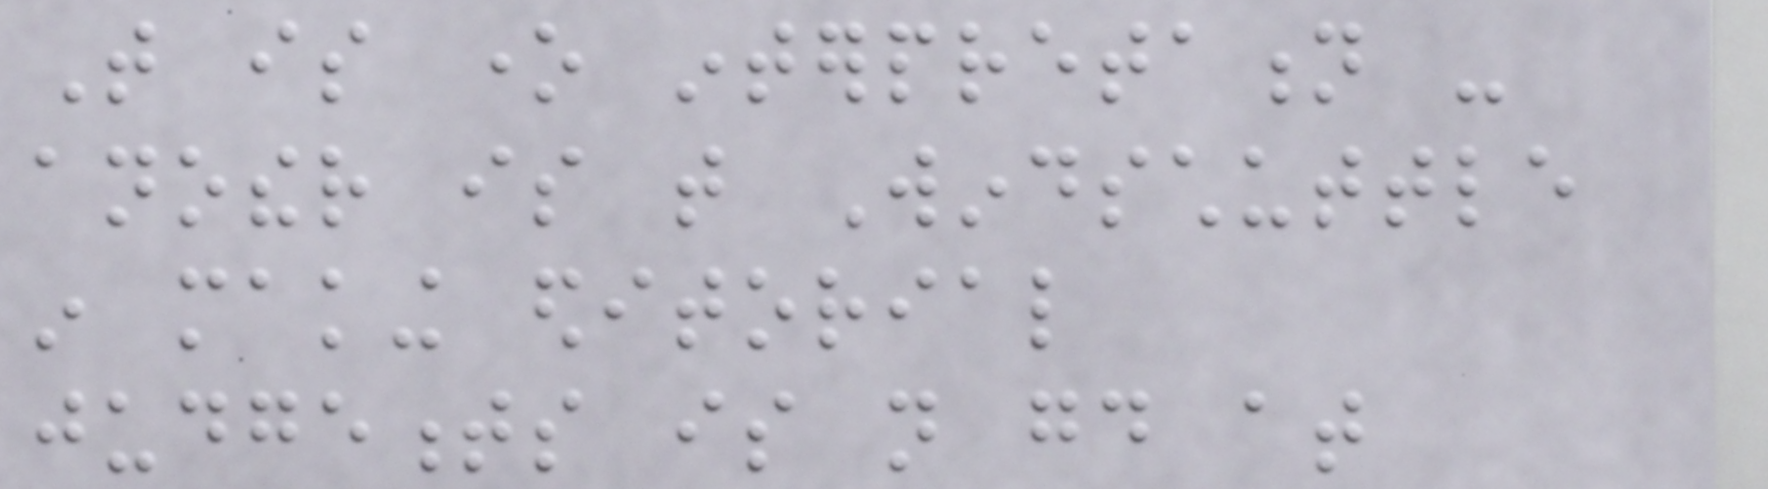That is one interpretation -
another is that Windschuttle
in making editorial
judgements is not good at
